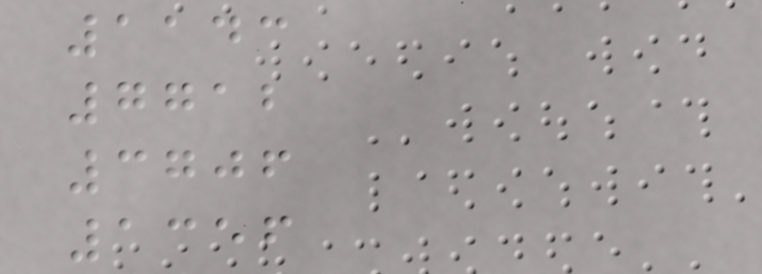1143
7712
3706
1356
